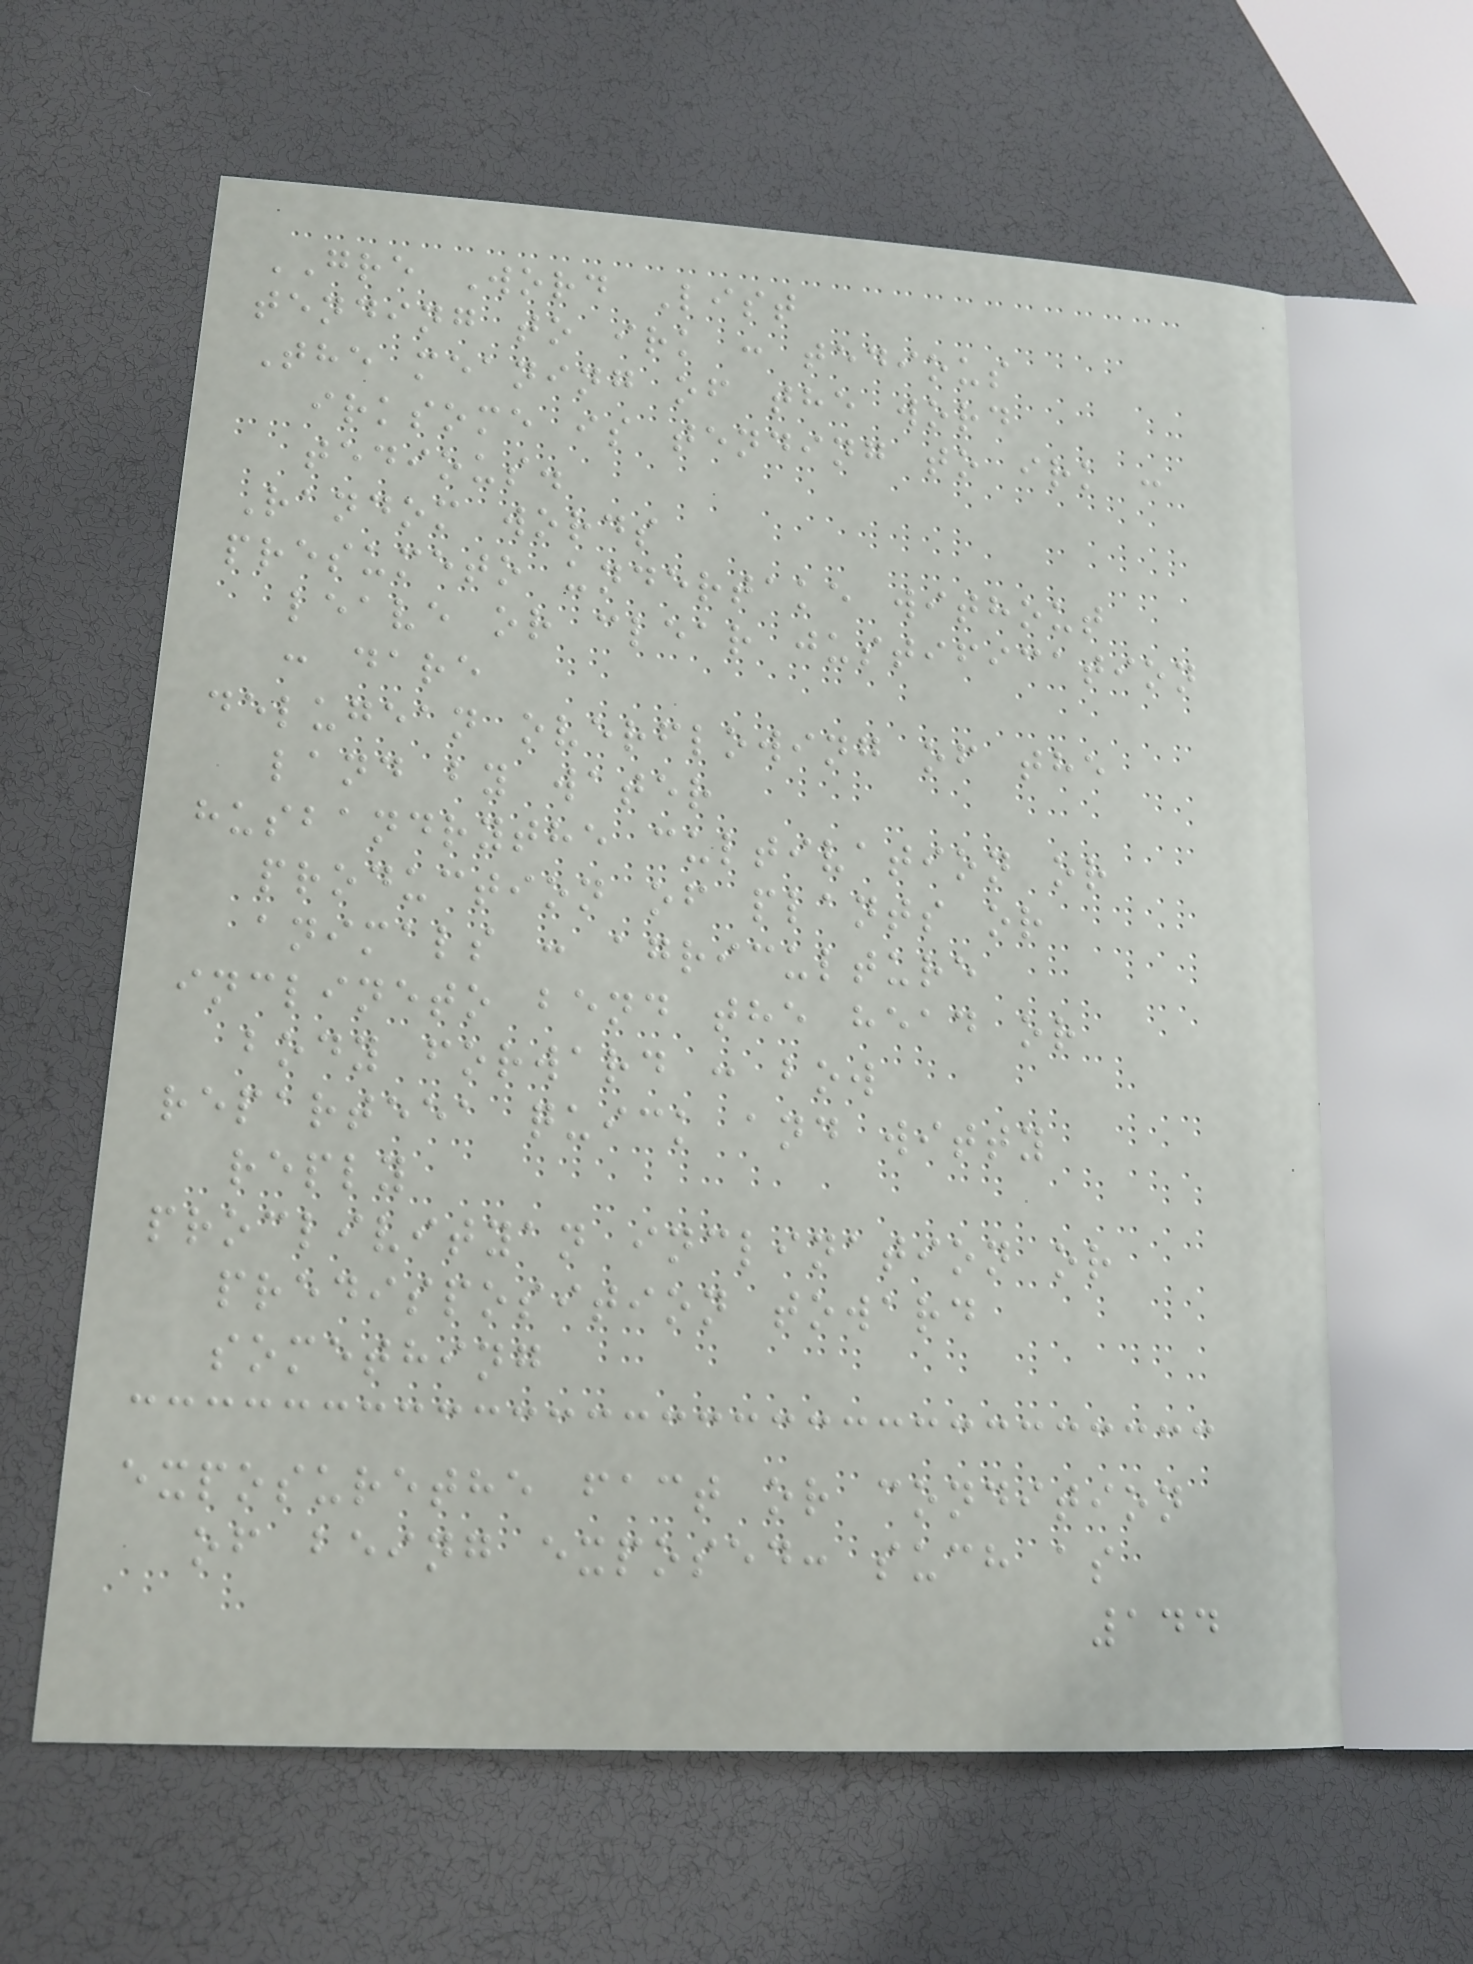GRE Word List
tending to irk : tedious
The meaning of the word
irksome is tending to irk :
tedious.
Random words
presumeto undertake without
leave or clear justification
: dare
delugean overflowing of the
land by water
husbandrythe cultivation or
production of plants or
animals : agriculture
inclineto bend the head or
body forward : bow
reparteea quick and witty
reply
proclivityan inclination or
predisposition toward
something
exposurethe fact or condition
of being exposed: such as
144
